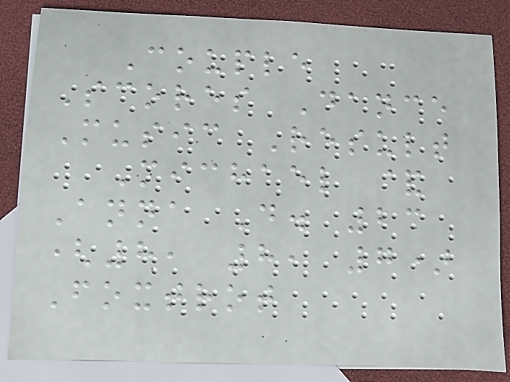Couple
Scores Dance
Music Result
Michael &
Anna D. 23
(8, 8, 7)
Foxtrot
